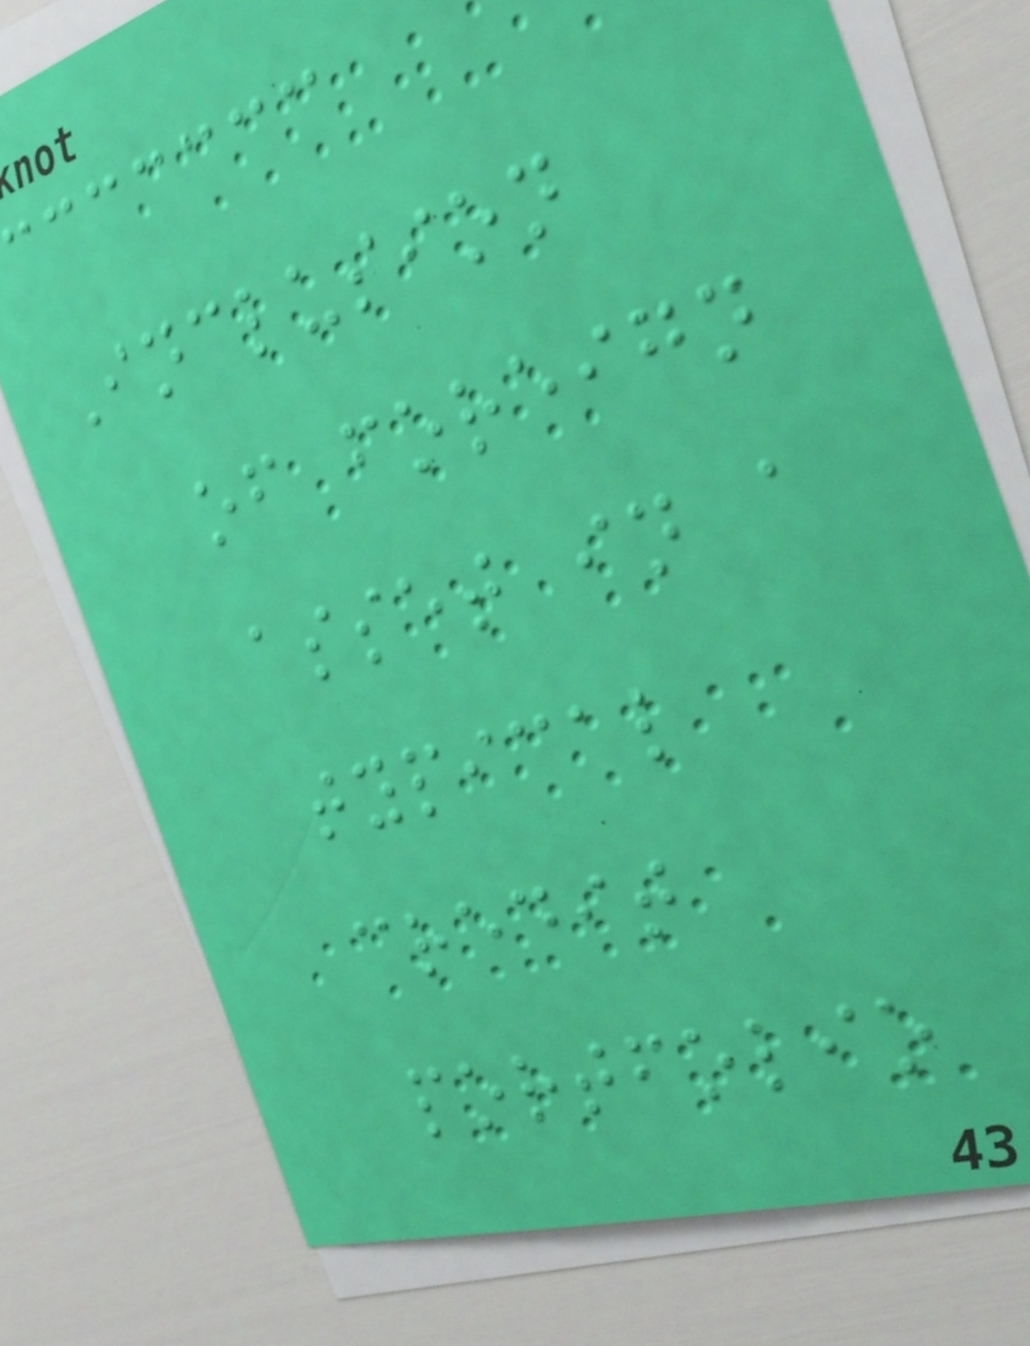Inclusion
of foreign
asset in a
typical
credit
portfolio
